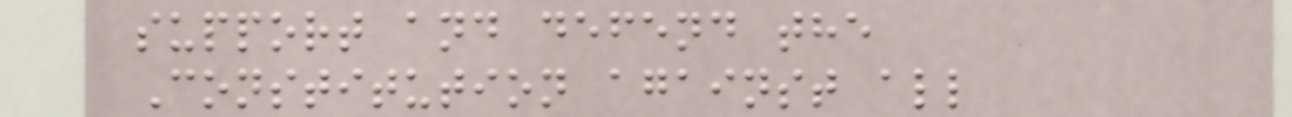support and defend the
Constitution against all
